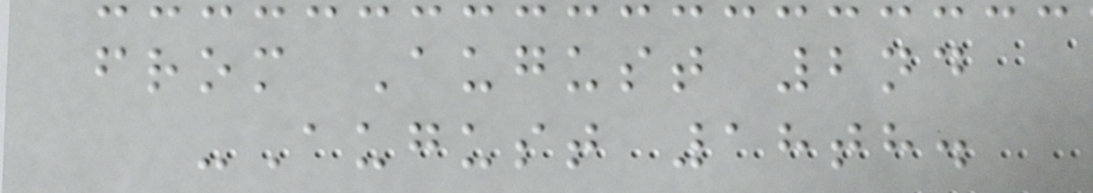from August 2nd
-August 18th.
